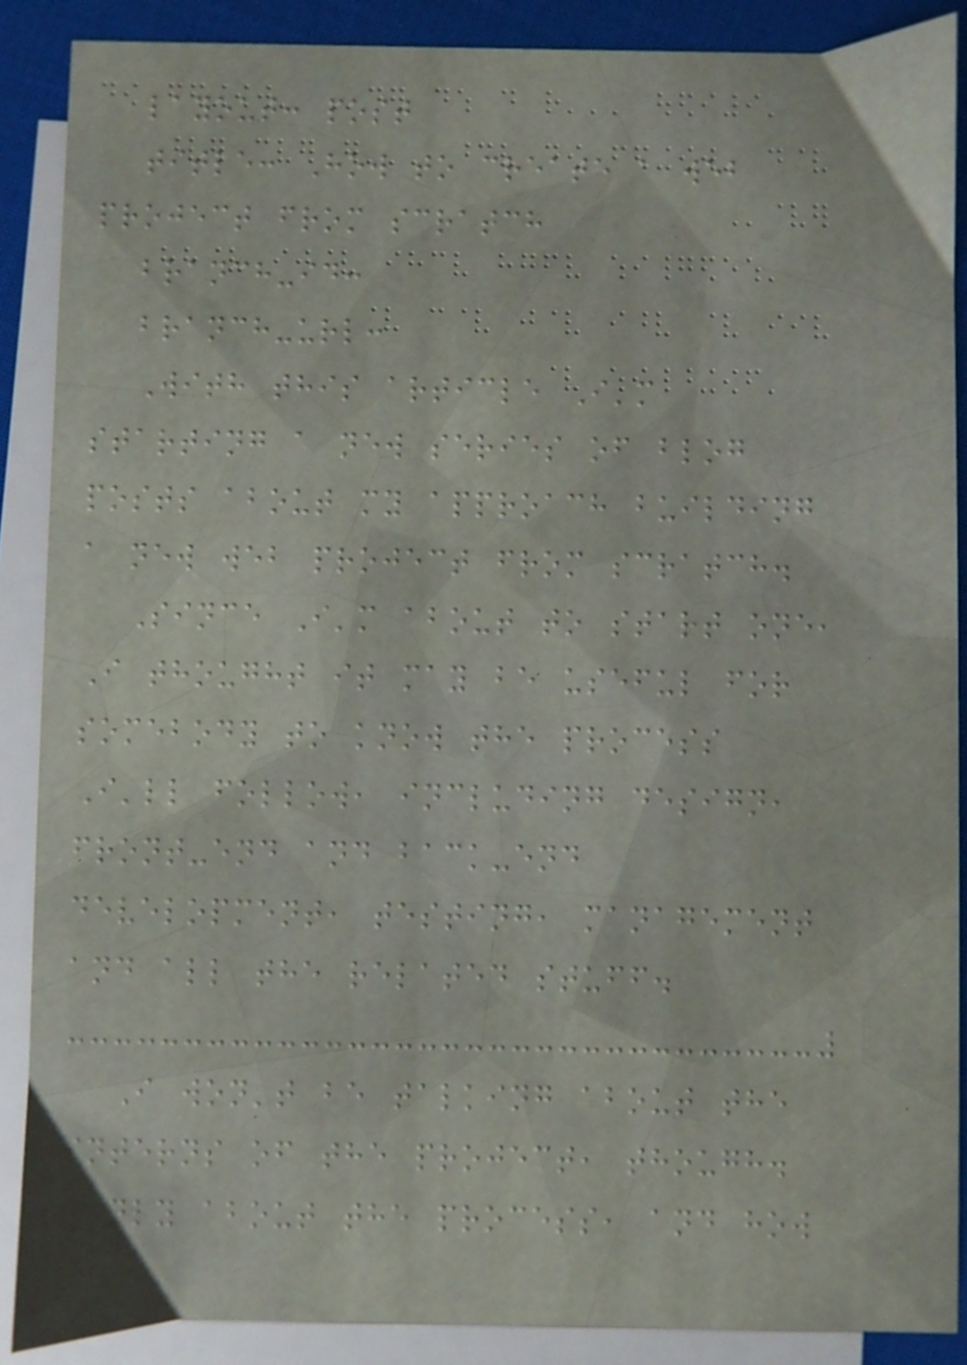layout: post
title: How to create a web
project from scratch
branch-id:
branch-url:
With this article I'm
starting a new series of blog
posts about my approach building
a new web project from scratch.
Since I'm about to start one,
I thought it may be useful for
somebody to know the process
I'll follow, including design,
front-end and back-end
development, testing, management
and all the related stuff.
I won't be talking about the
interns of the project, though.
Only about the process, and how
